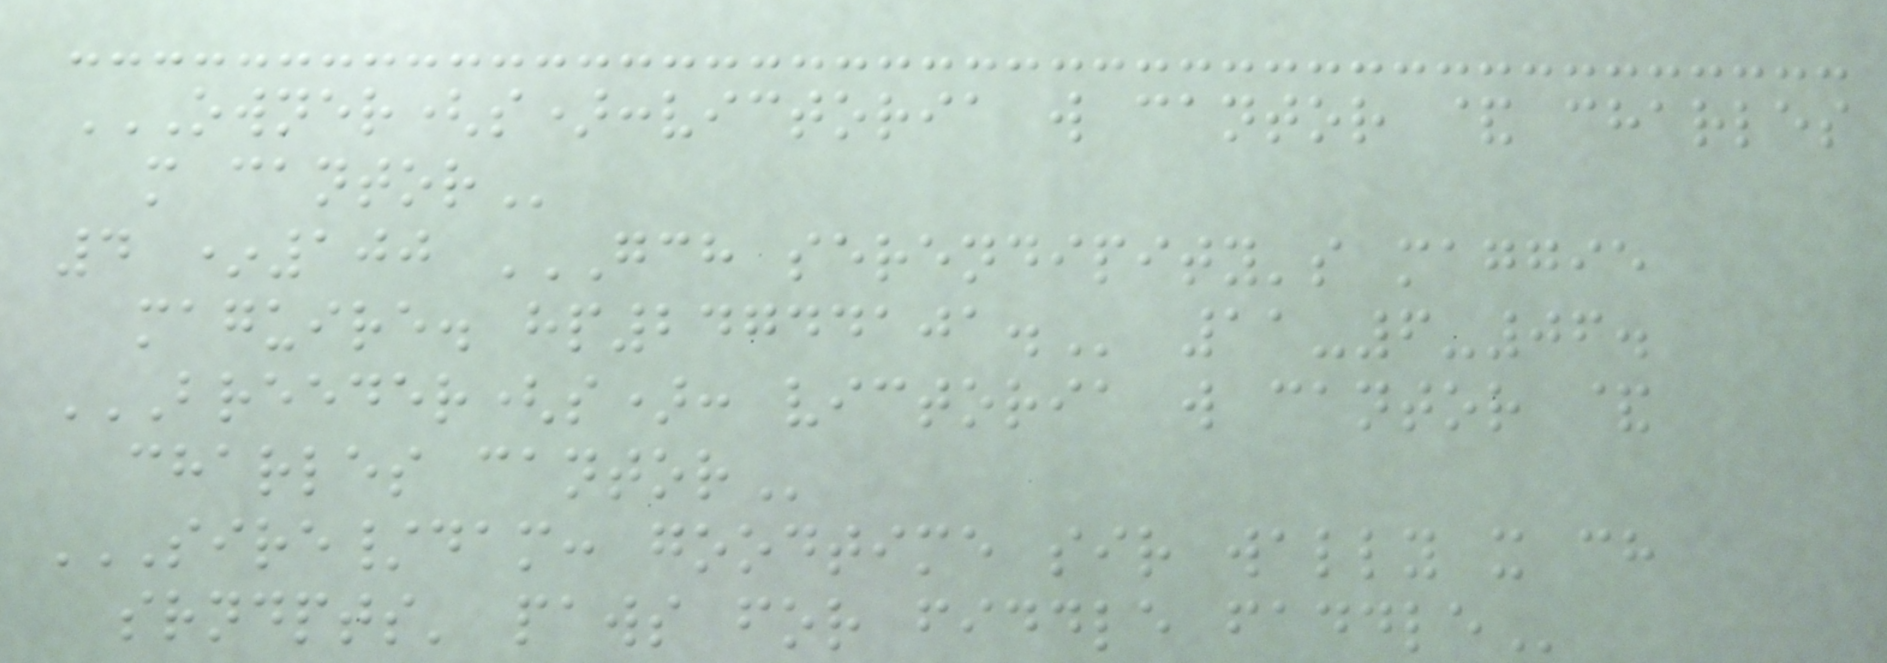OWNER(S):VICTORIA W CANTOR & CHARLES
M CANTOR
4 *100 GCH SERENDIPITY'S MAGGIE
MAGUIRE. HP24744101. 11-6-06.
BREEDER(S): VICTORIA W CANTOR &
CHARLES CANTOR
SIRE/DAM: GOODTIME SIR WALLY X CH
SRNDPTS' PAWS FOR FIDDLE FADDLE
